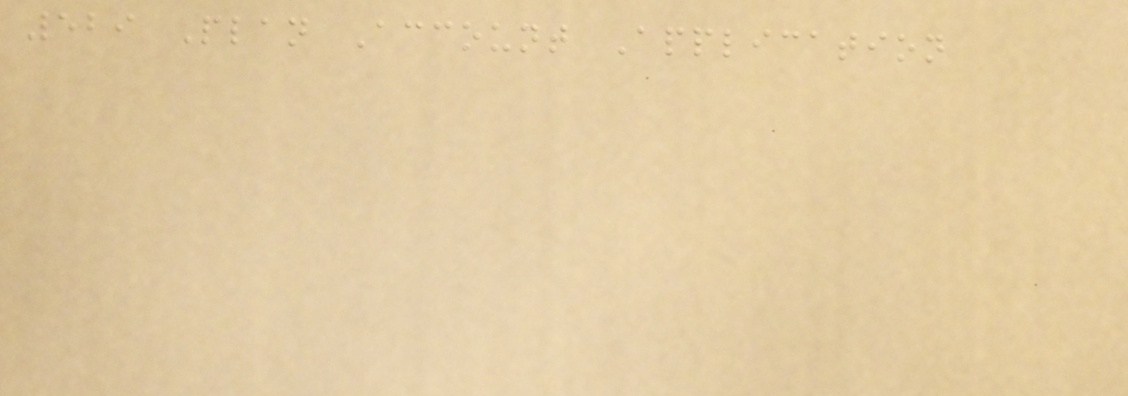529 Plan Account Application
